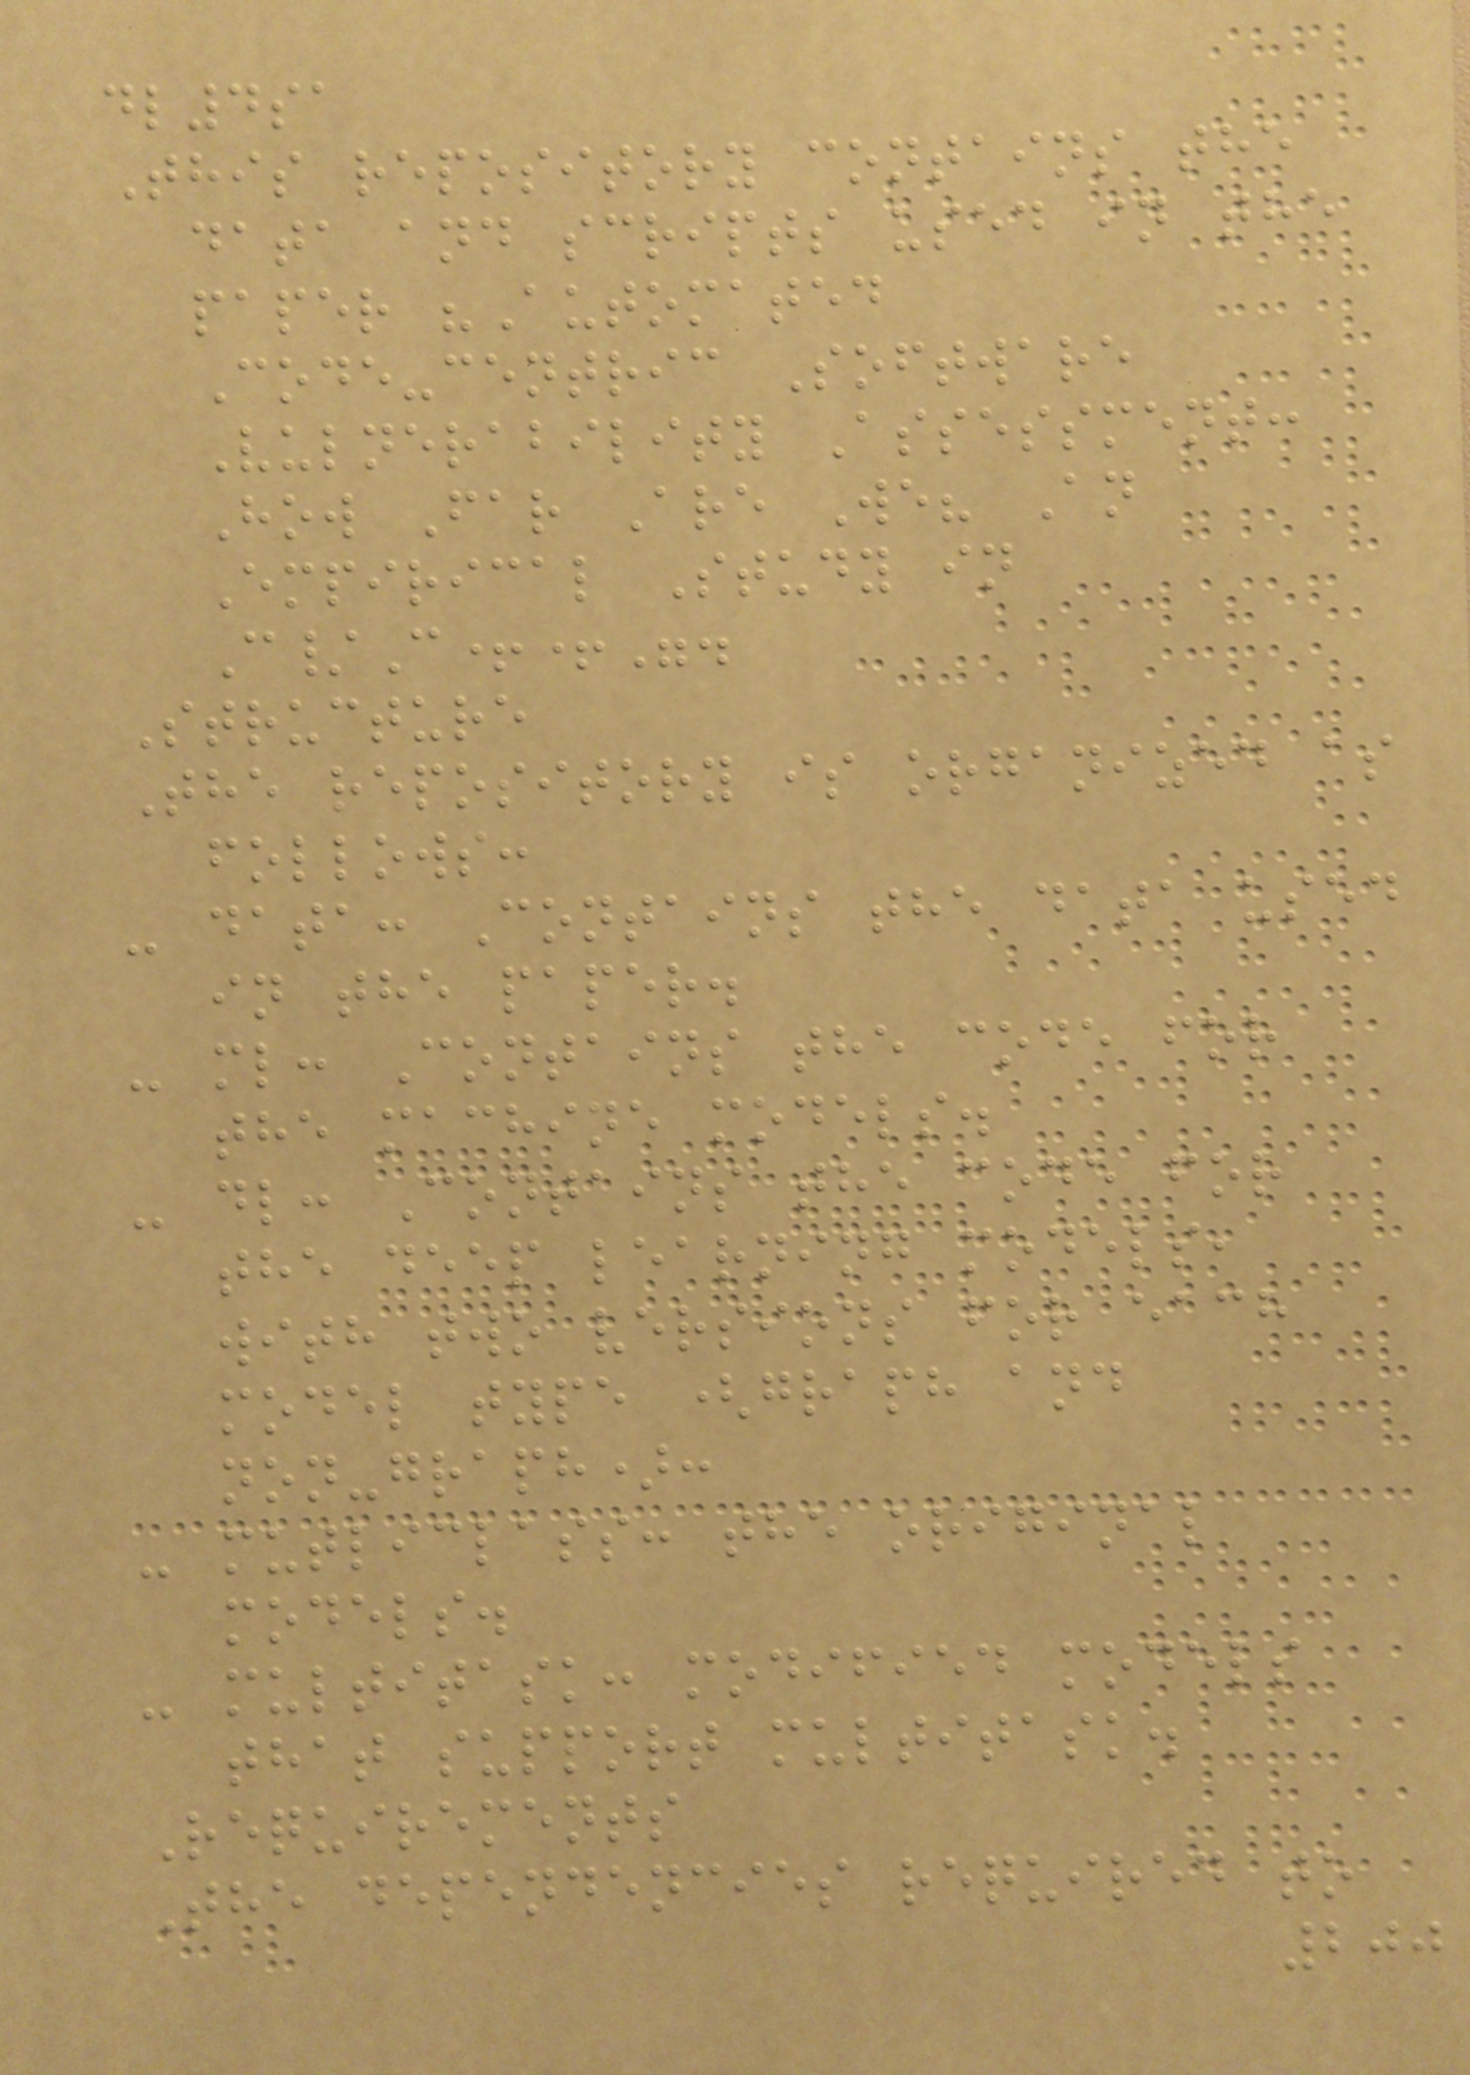dl4sa
This repository contains the
data and scripts used in the
paper "Automated
Code-centric Software
Vulnerability Assessment:
How Far Are We? An
Empirical Study in
C/C++".
Structure
The repository is organized as
follows:
- data: Contains the data used
in the paper.
- ml: Contains the code for
the machine models.
- dl: Contains the code for
the deep learning models,
with two versions for each
model type (graph and
non-graph):
- mutliclass: the original
models.
- multitask: modified models
that support multitask.
Requirements
The dependencies required to
200
